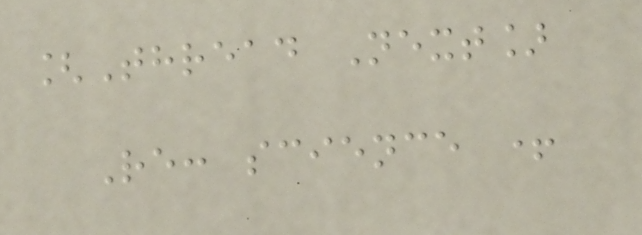[Thread Next]
Re: science +
